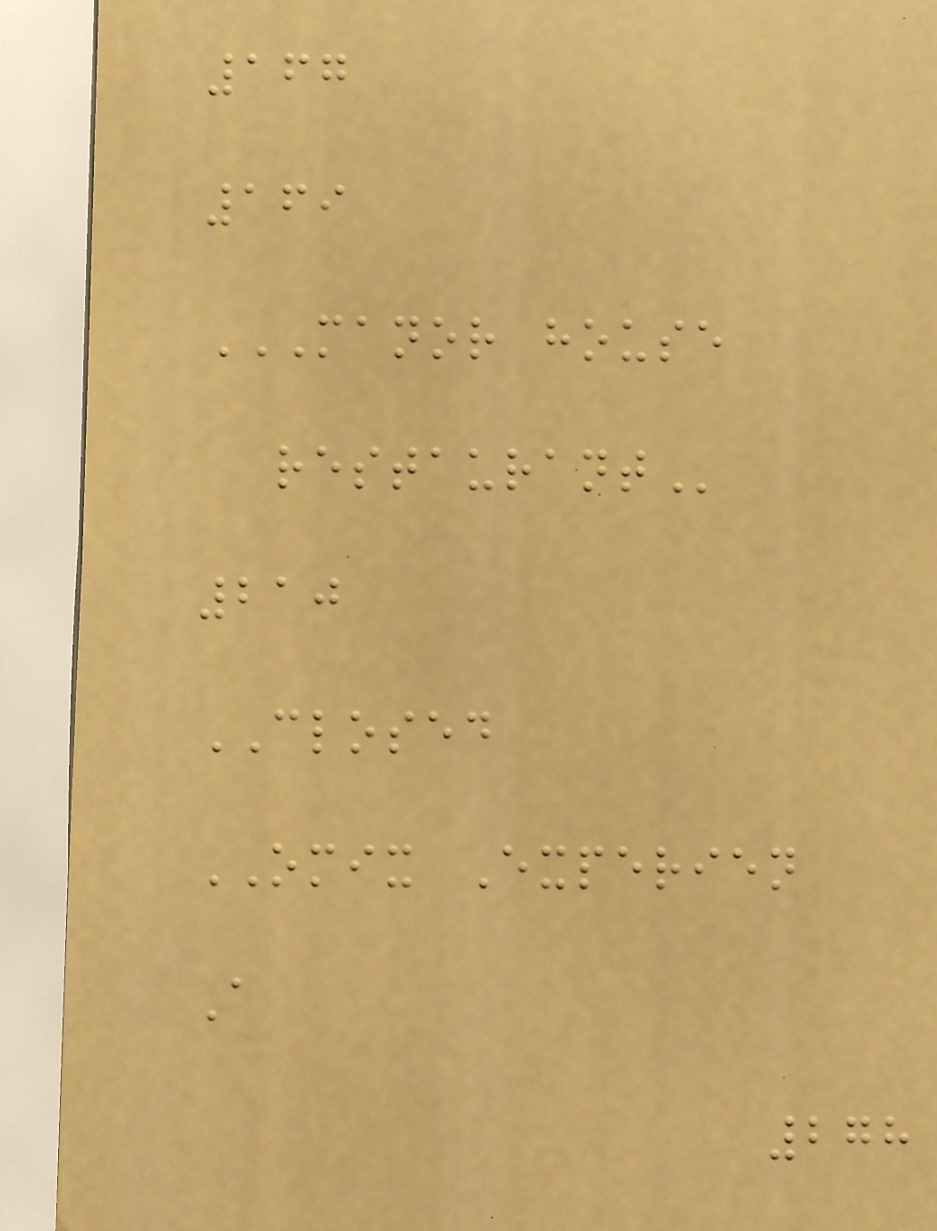167
169
MANOR HOUSE
RESTAURANT
210
CLOSED
OMIX Experien
A
278
